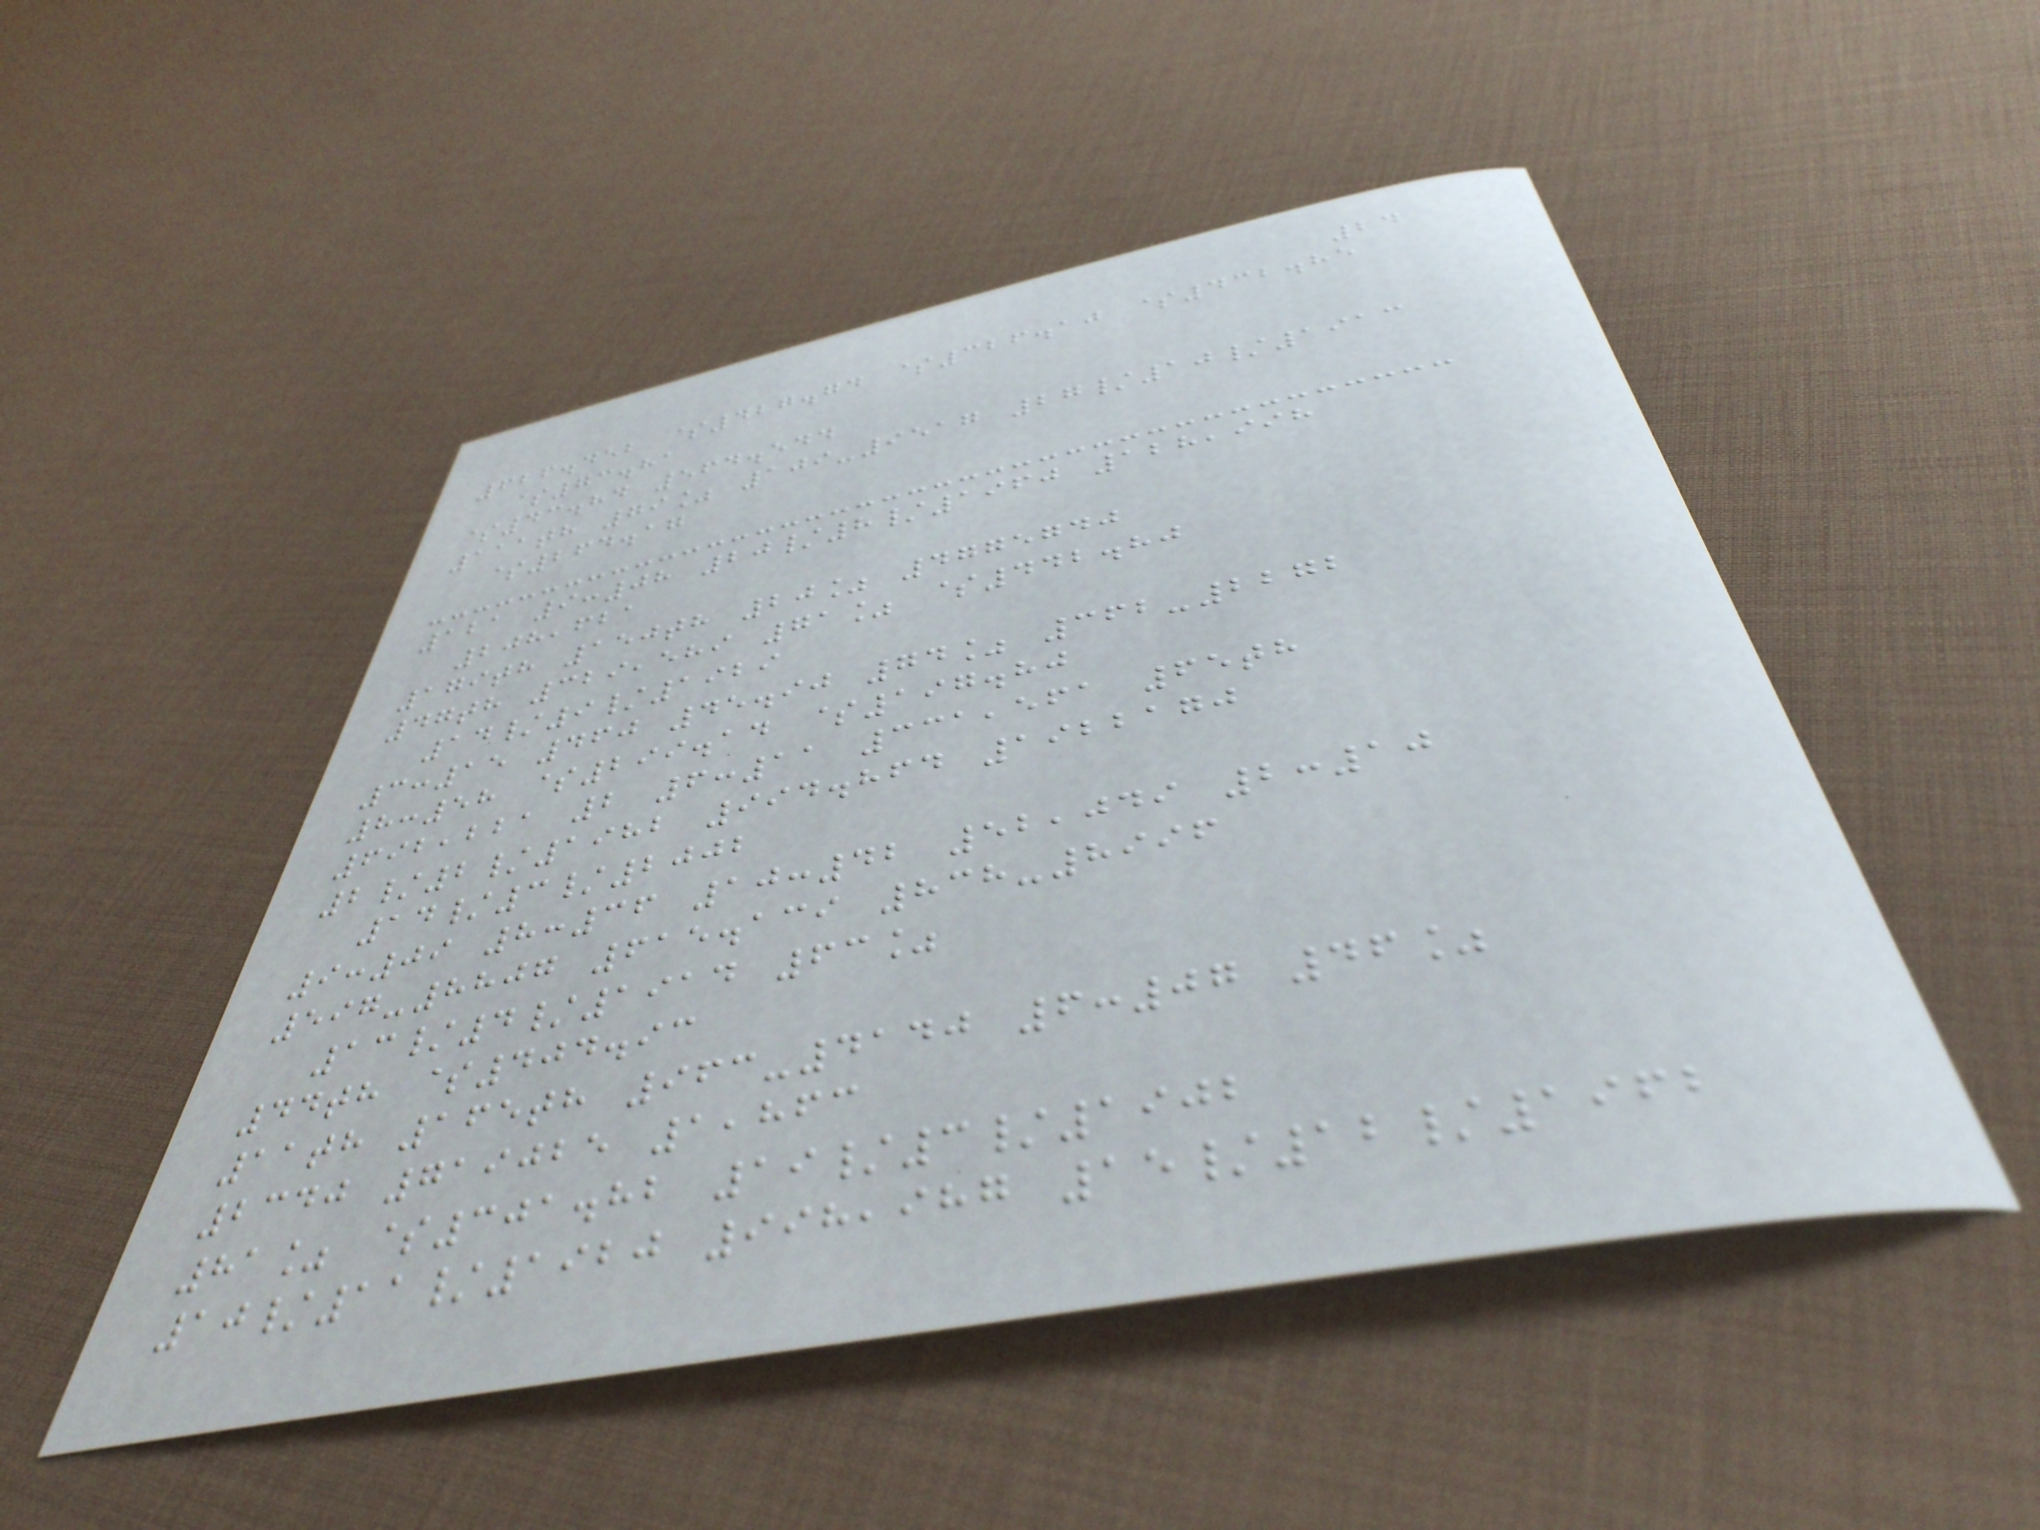24
626.452 $427.74 $326.10 $432.85
$73.81
$43.84 564.544
111th 79% 109-9517 27/10/1913
$264.17
121 9:08 20/8/1960 128,998
208,621
179th 150th 20% 4775740
47th 329,589 71% $442.80
14/9/1929
3:15 460 45.90 74% 362-2272
8:58 $299.14 $197.80
692,221 2 6:11 331,561 65th
2/2/1982 994.864 1922170
14/3/2002
9:09 8:36 10:42 52,049 2:10
597-8807 615.139 838-8996
13/4/1914 63%
44th $404.93
11th 165th 963-4140 6:07 46%
2340 719025 1,863
81% $301.82 19/3/1902
10/11/1920 998,987 15/12/1962
